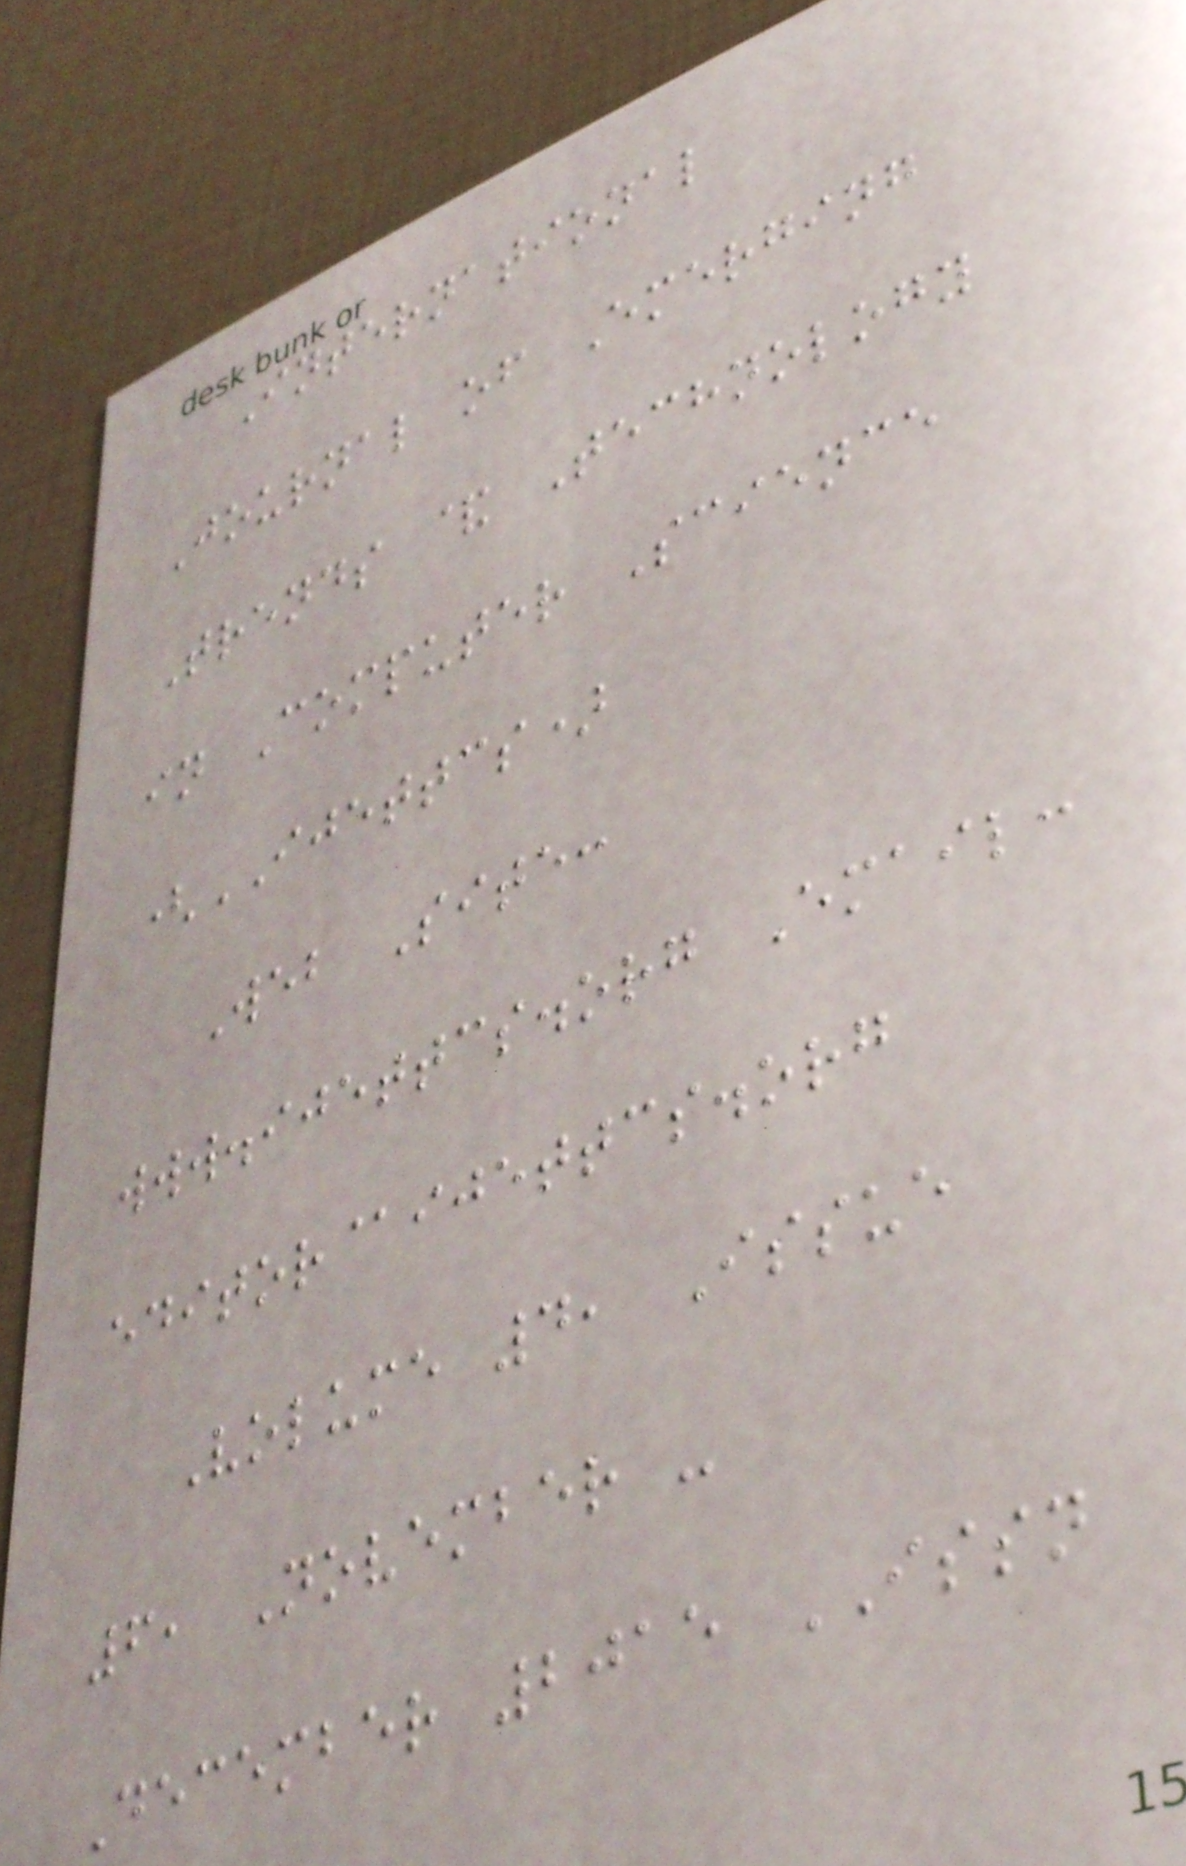International
Journal of Emerging
Trends & Technology
in Computer Science
(IJETTCS)
Web Site:
www.ijettcs.org Email:
editor@ijettcs.org
Volume 4, Issue
6, November -
December 2015 ISSN
